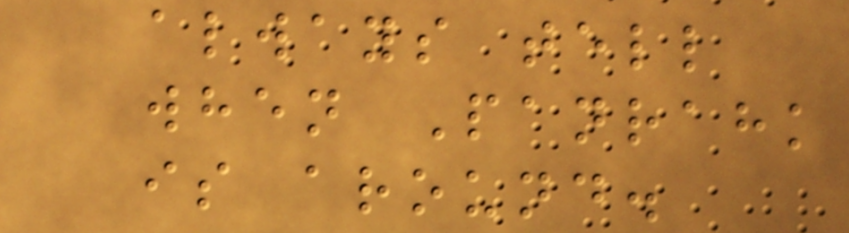always tell
when Panrahk
is around.
